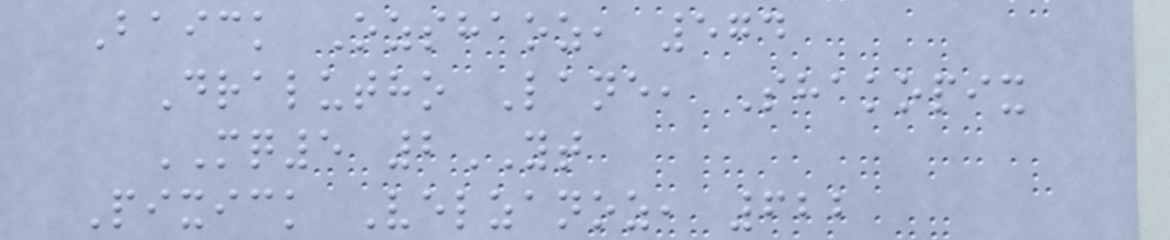Baick Ozshaoz, 574
Dralutho Lane, Shakopix
MQ5 2YT
Pixick Velzanoz, 622
